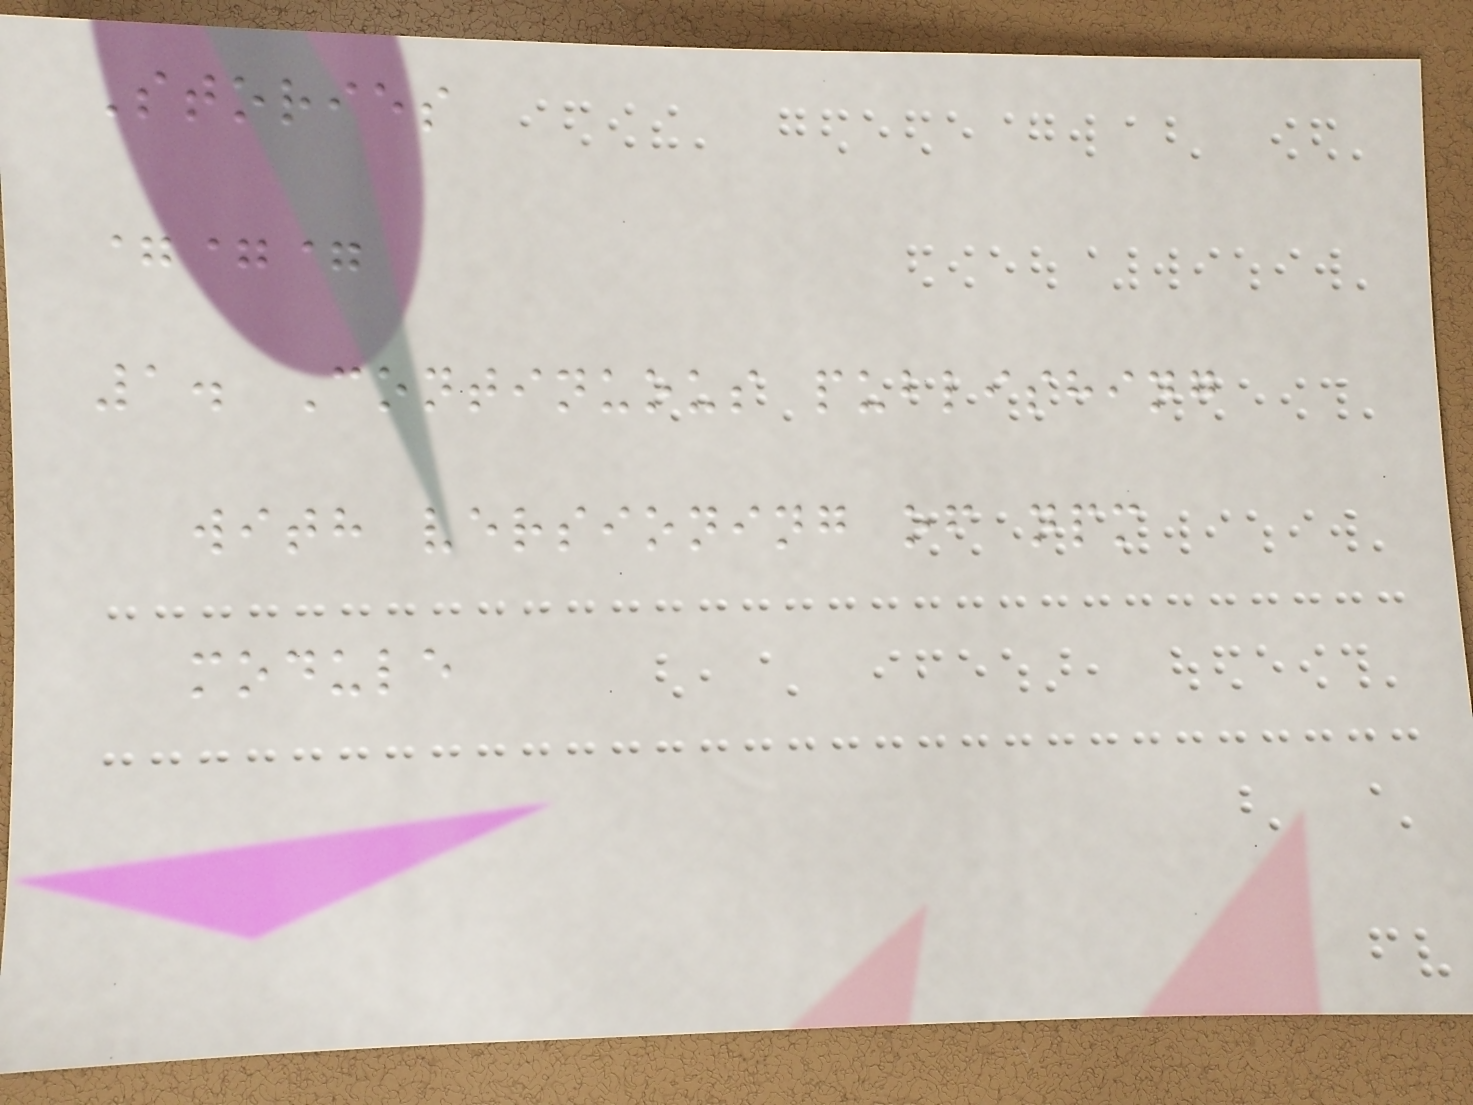Stories
===
1. Continuous publishing
with versioning of npm
module
